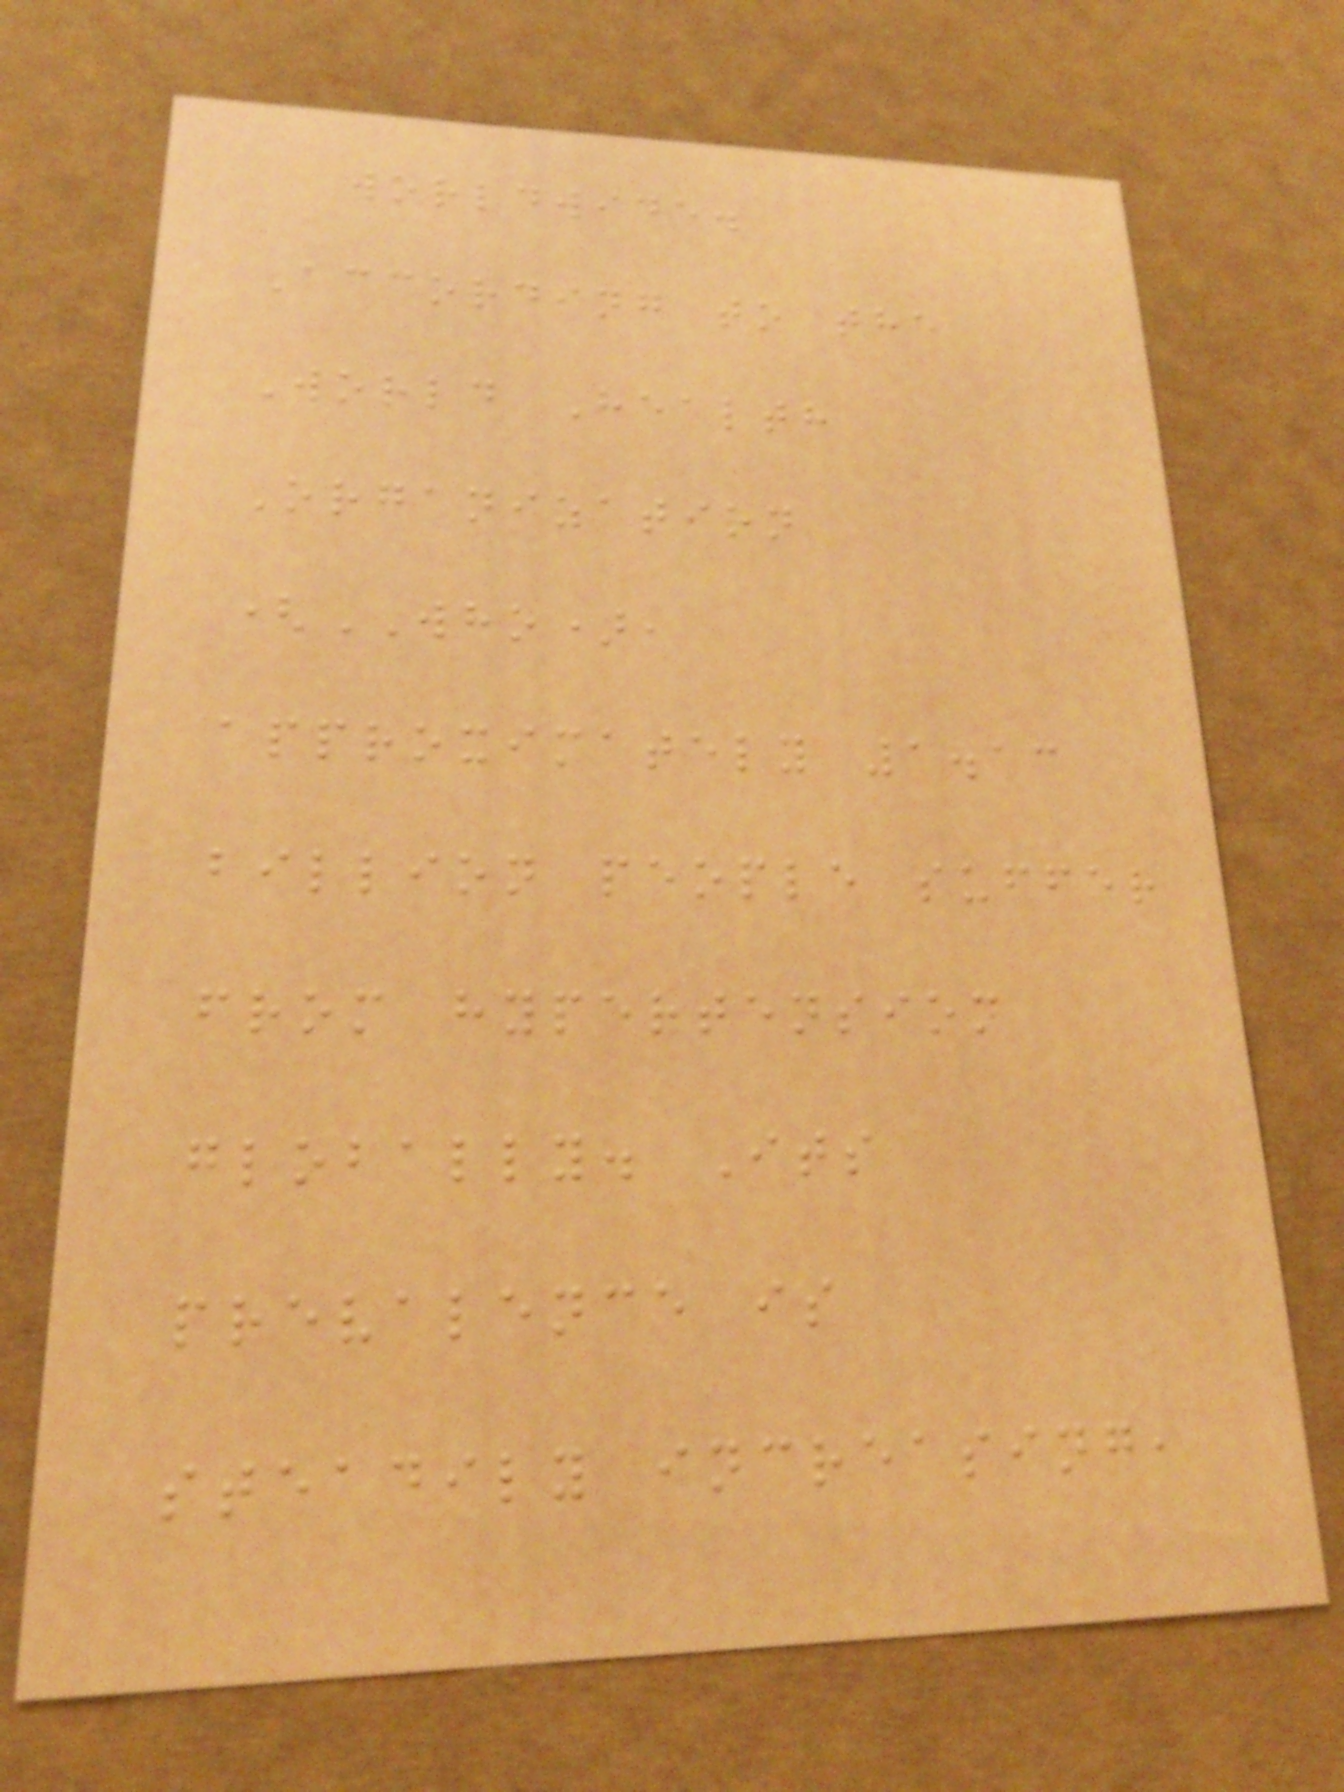worldwide.
According to the
World Health
Organization
(WHO),
approximately 1.13
billion people suffer
from hypertension
globally. Its
prevalence is
steadily increasing,
